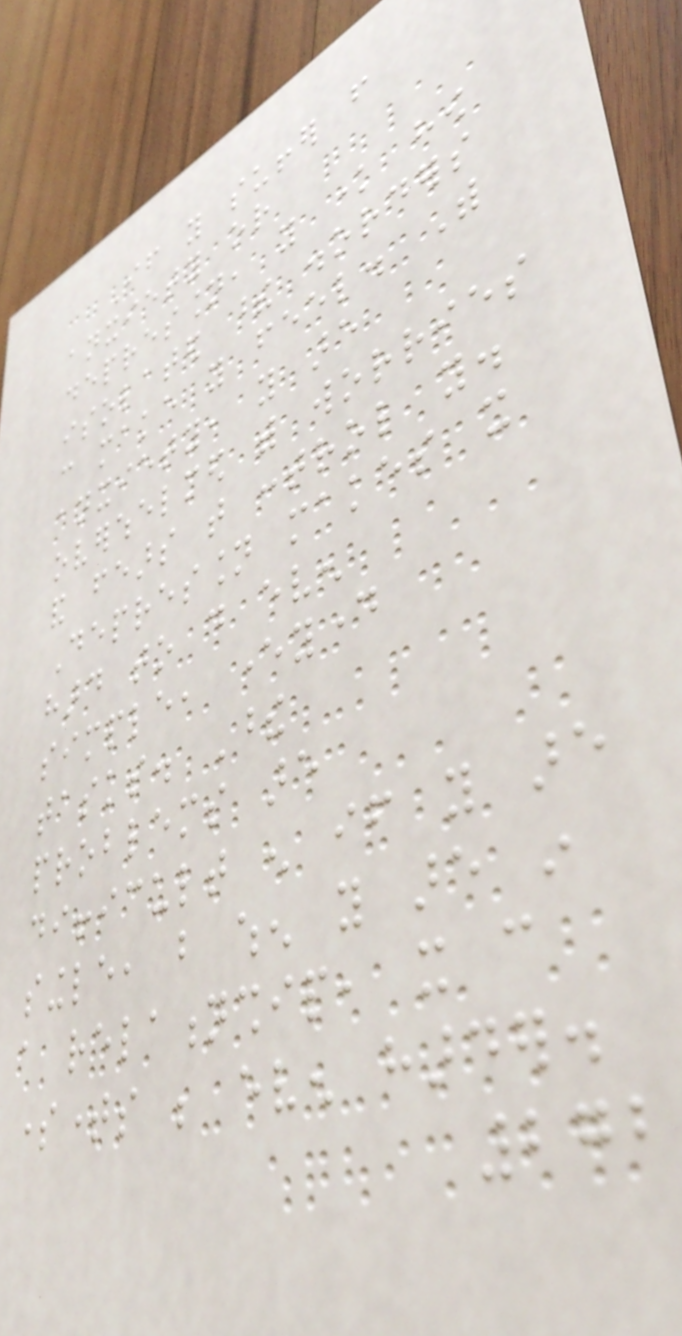If you suffer from
anxiety or
depression, you know how
isolated these disorders
can make you feel. With
anxiety, you are
overwhelmed with worries
and fears that control you.
Depression makes it
hard to do even
simple, everyday
tasks. These
problems are
difficult enough if you are
single, but when you are in
a relationship, it can
sometimes be even harder.
272
